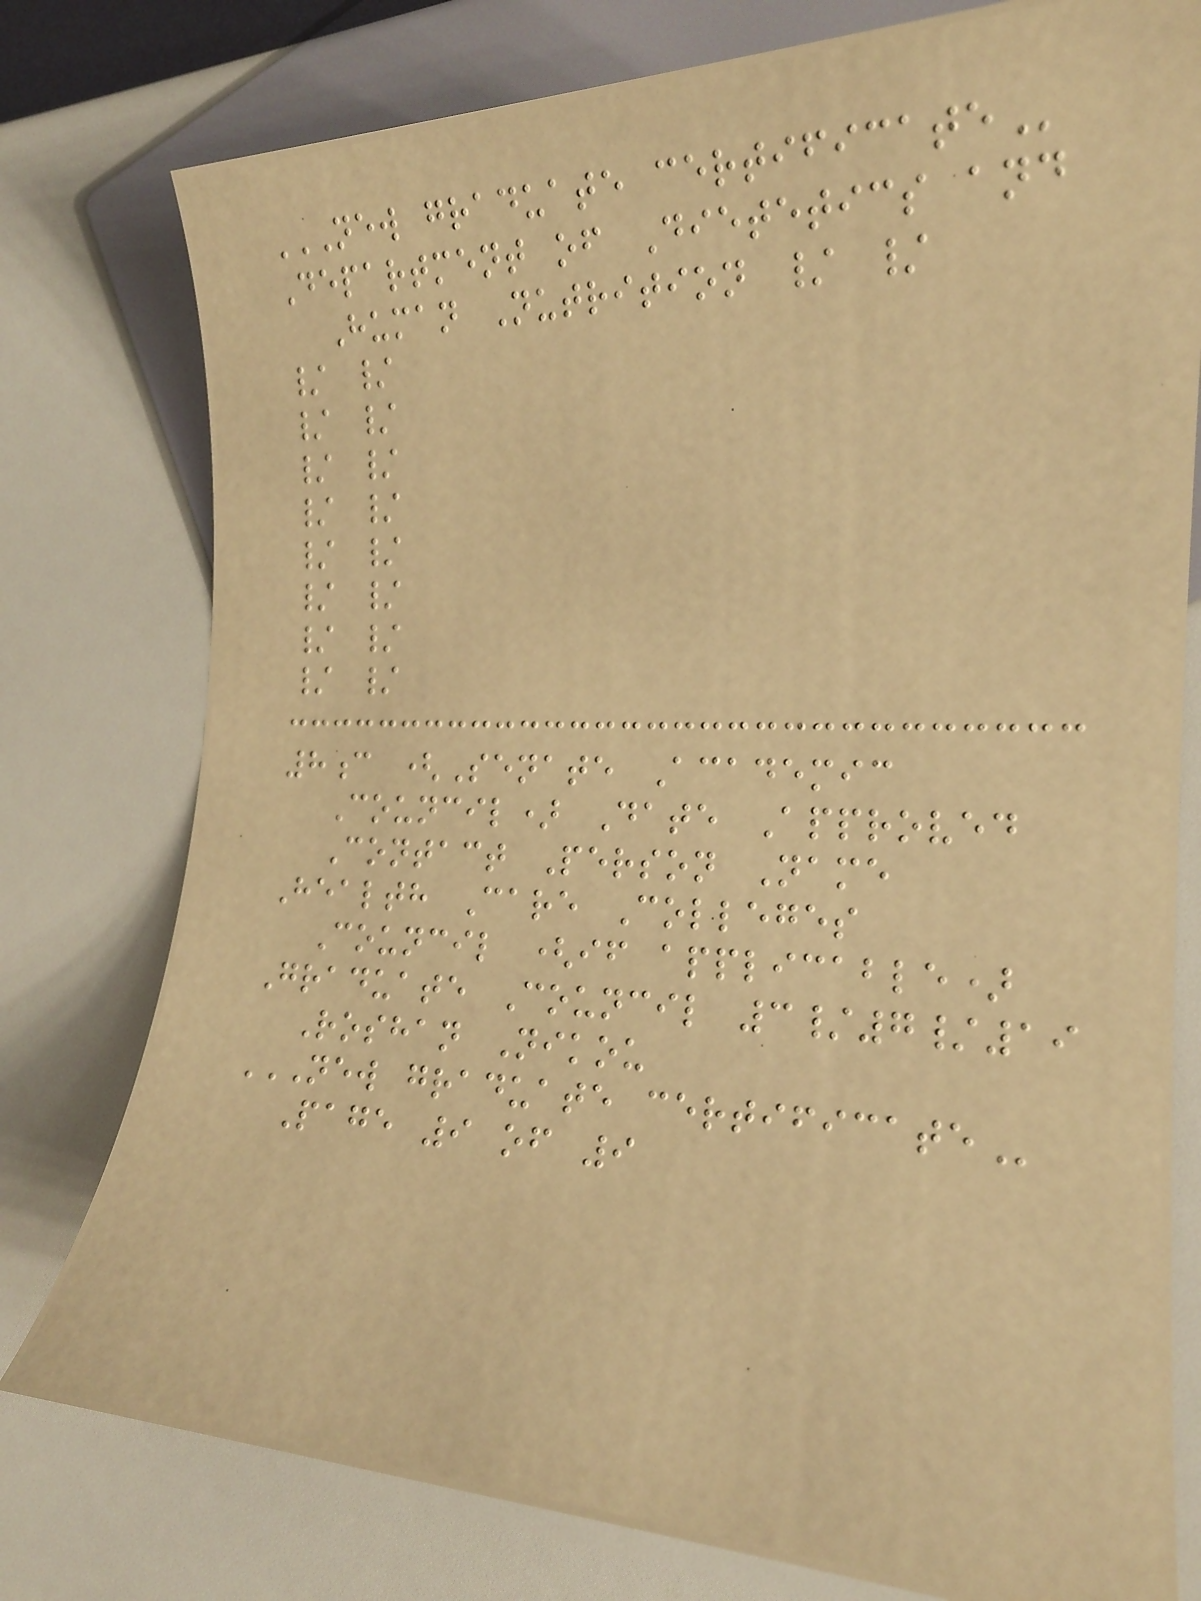NEW GRADUATE CERTIFICATE
Department of Dietetics and
Human Nutrition / /
/ /
/ /
/ /
/ /
/ /
/ /
/ /
/ /
8c (Senate Academic
Council) Date Approved
Contact Person Name
Health Care Colleges
Council (if applicable)
Graduate Council 3/7/19
Roshan Nikou
NEW GRADUATE CERTIFICATE
Page 9 of 9
